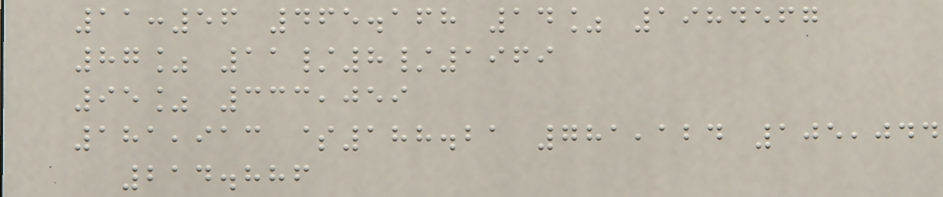11:56 465.168 14% 1984567
87% 11/8/1969
95% 333,059
181,913 $188.21 781,124 105,044
214.886
